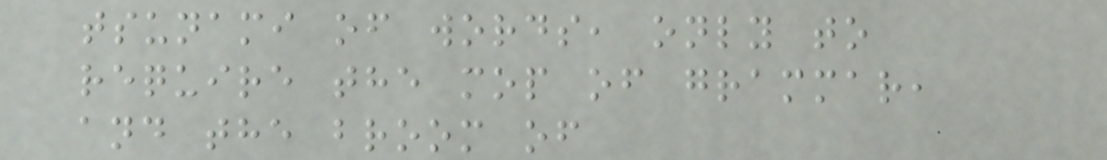tsunami of words, only to
require the mop of grammar,
and the broom of
